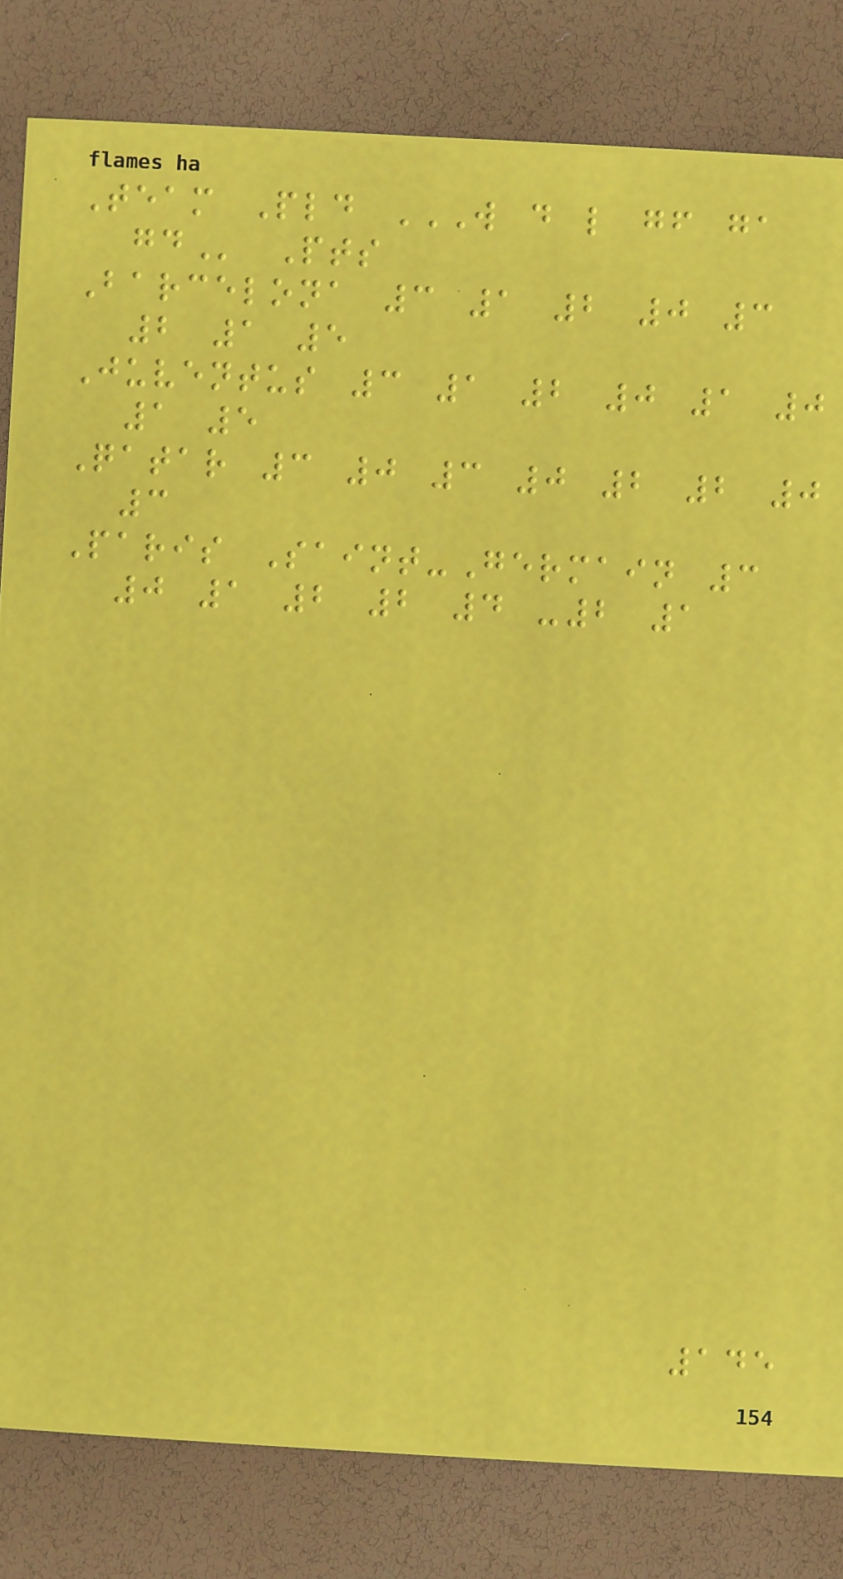Team Pld W D L GF GA
GD Pts
Barcelona 3 1 2 0 3
2 1 5
Juventus 3 1 2 0 1 0
1 5
Qatar 3 0 3 0 2 2 0
3
Paris Saint-Germain 3
0 1 2 2 4 -2 1
145
